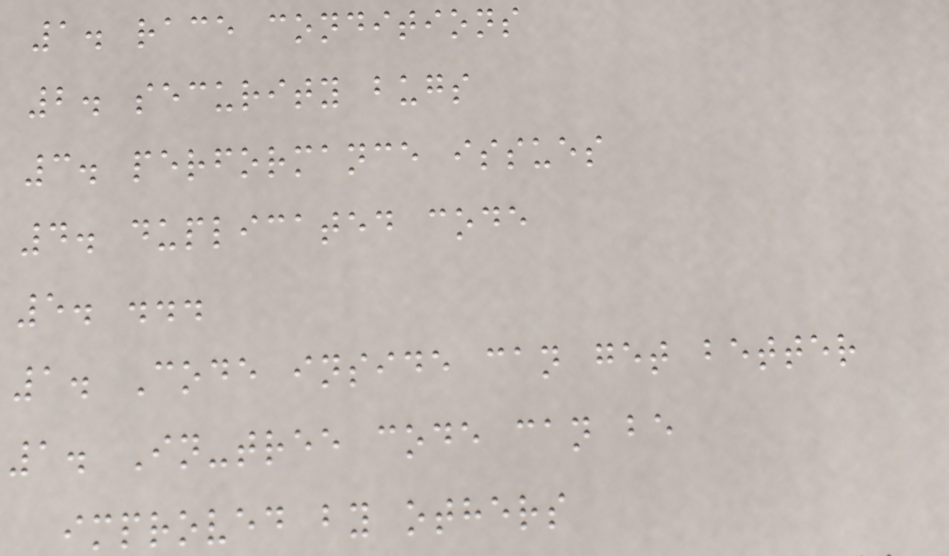1. race conditions
2. security bugs
3. performance issues
4. duplicated code
5. ...
1. Code inside can get better
1. In-tree code can be
improved by others
